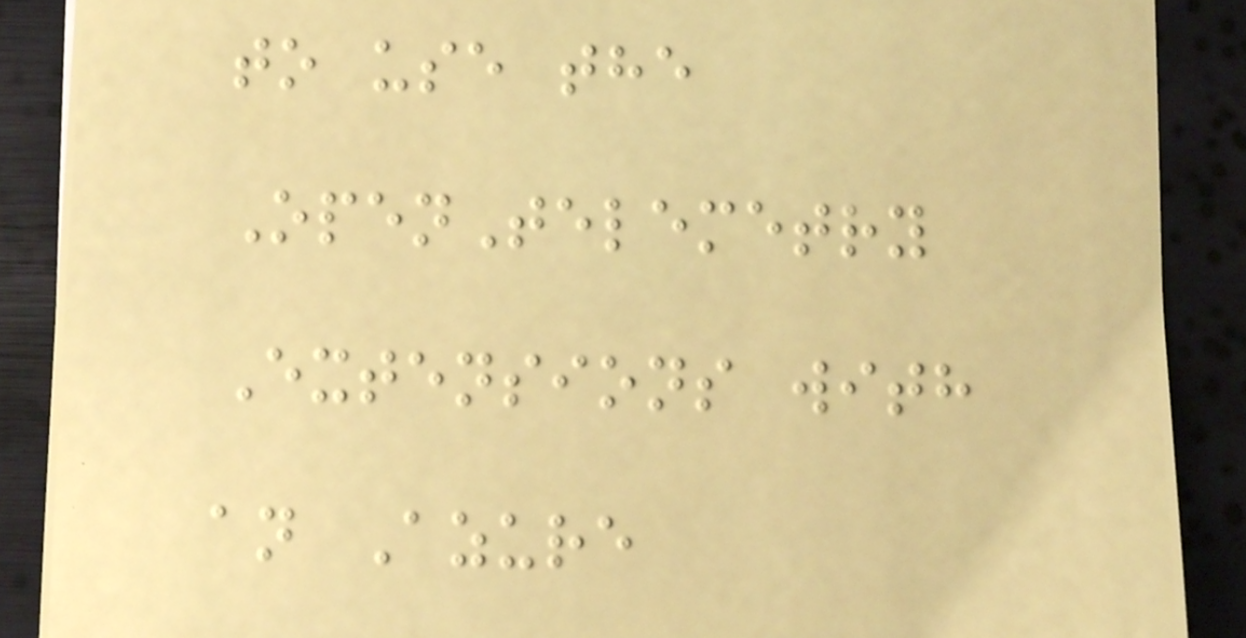to use the
OpenTelemetry
Extensions with
an Azure
